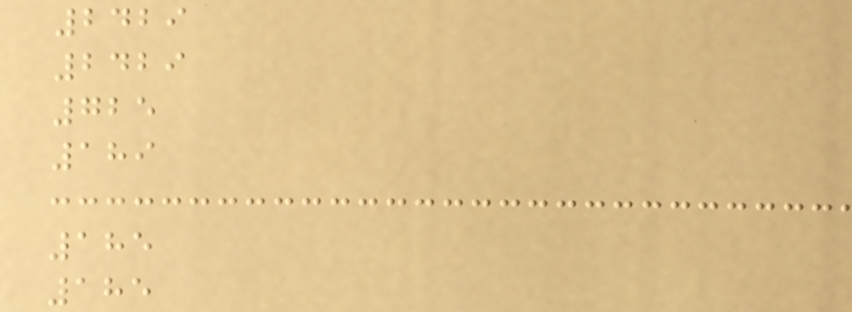2429
2429
725
189
185
185
